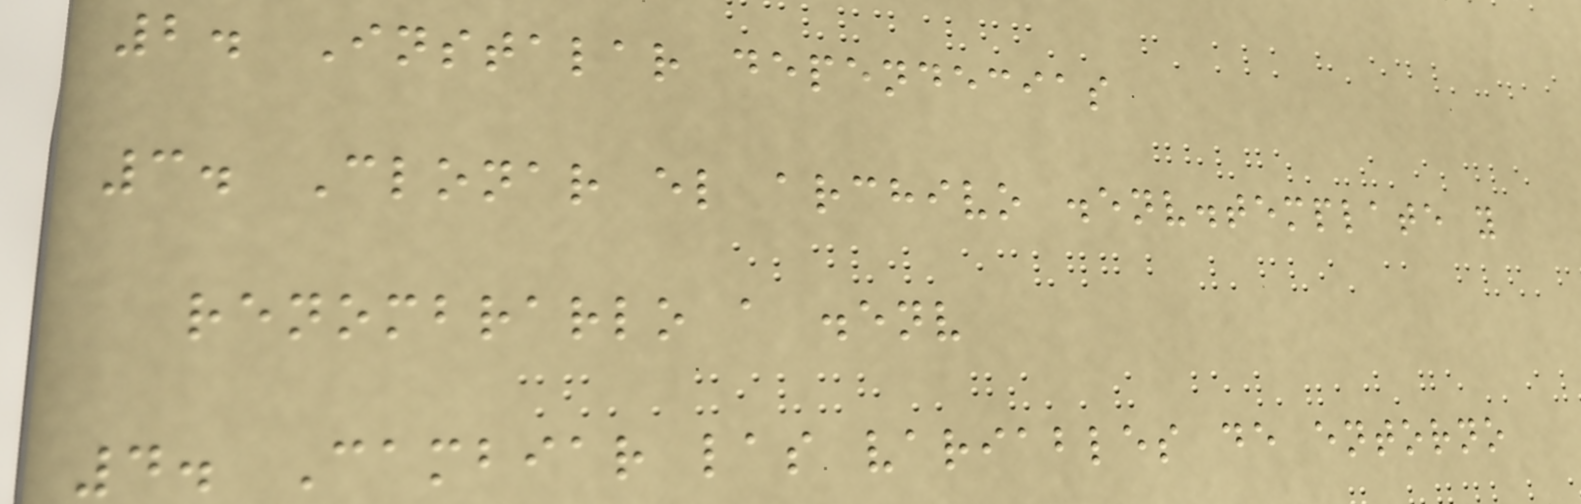2. Instalar dependecias
3. Clonar el archivo .env.template y
renombrarlo a .env
4. Cambiar las variables de entorno
